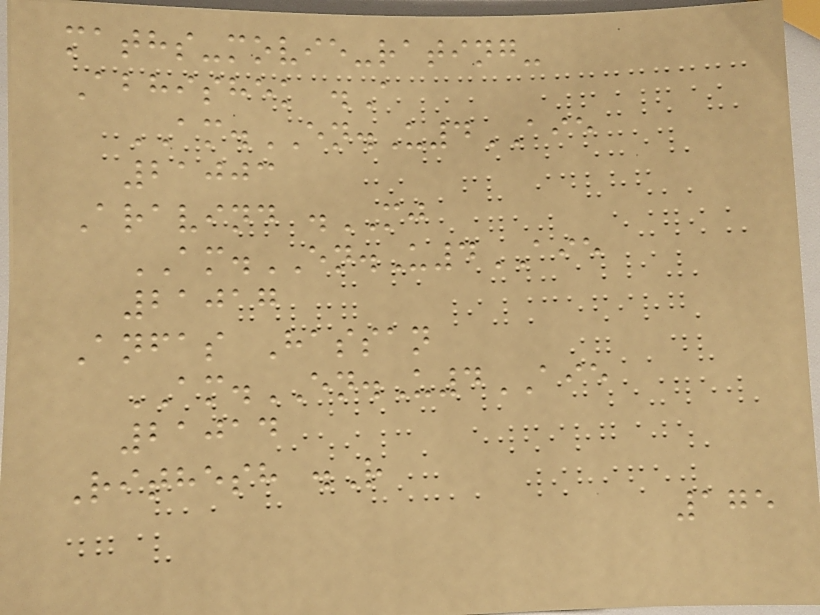maths-movie-rating-
Abhishek .A
AM.EN.U4AIE
21003
Aravind .MJ
AM.EN.U4AIE
21017
Anfas Hassan
AM.EN.U4AIE
21014
Rithesh .R
175
